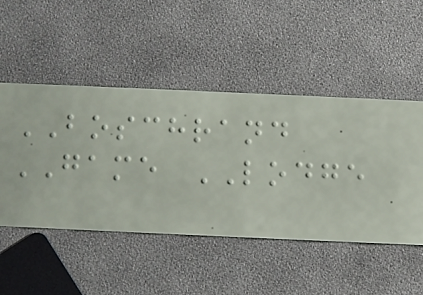BOSCHRAND
GAME LODGE
